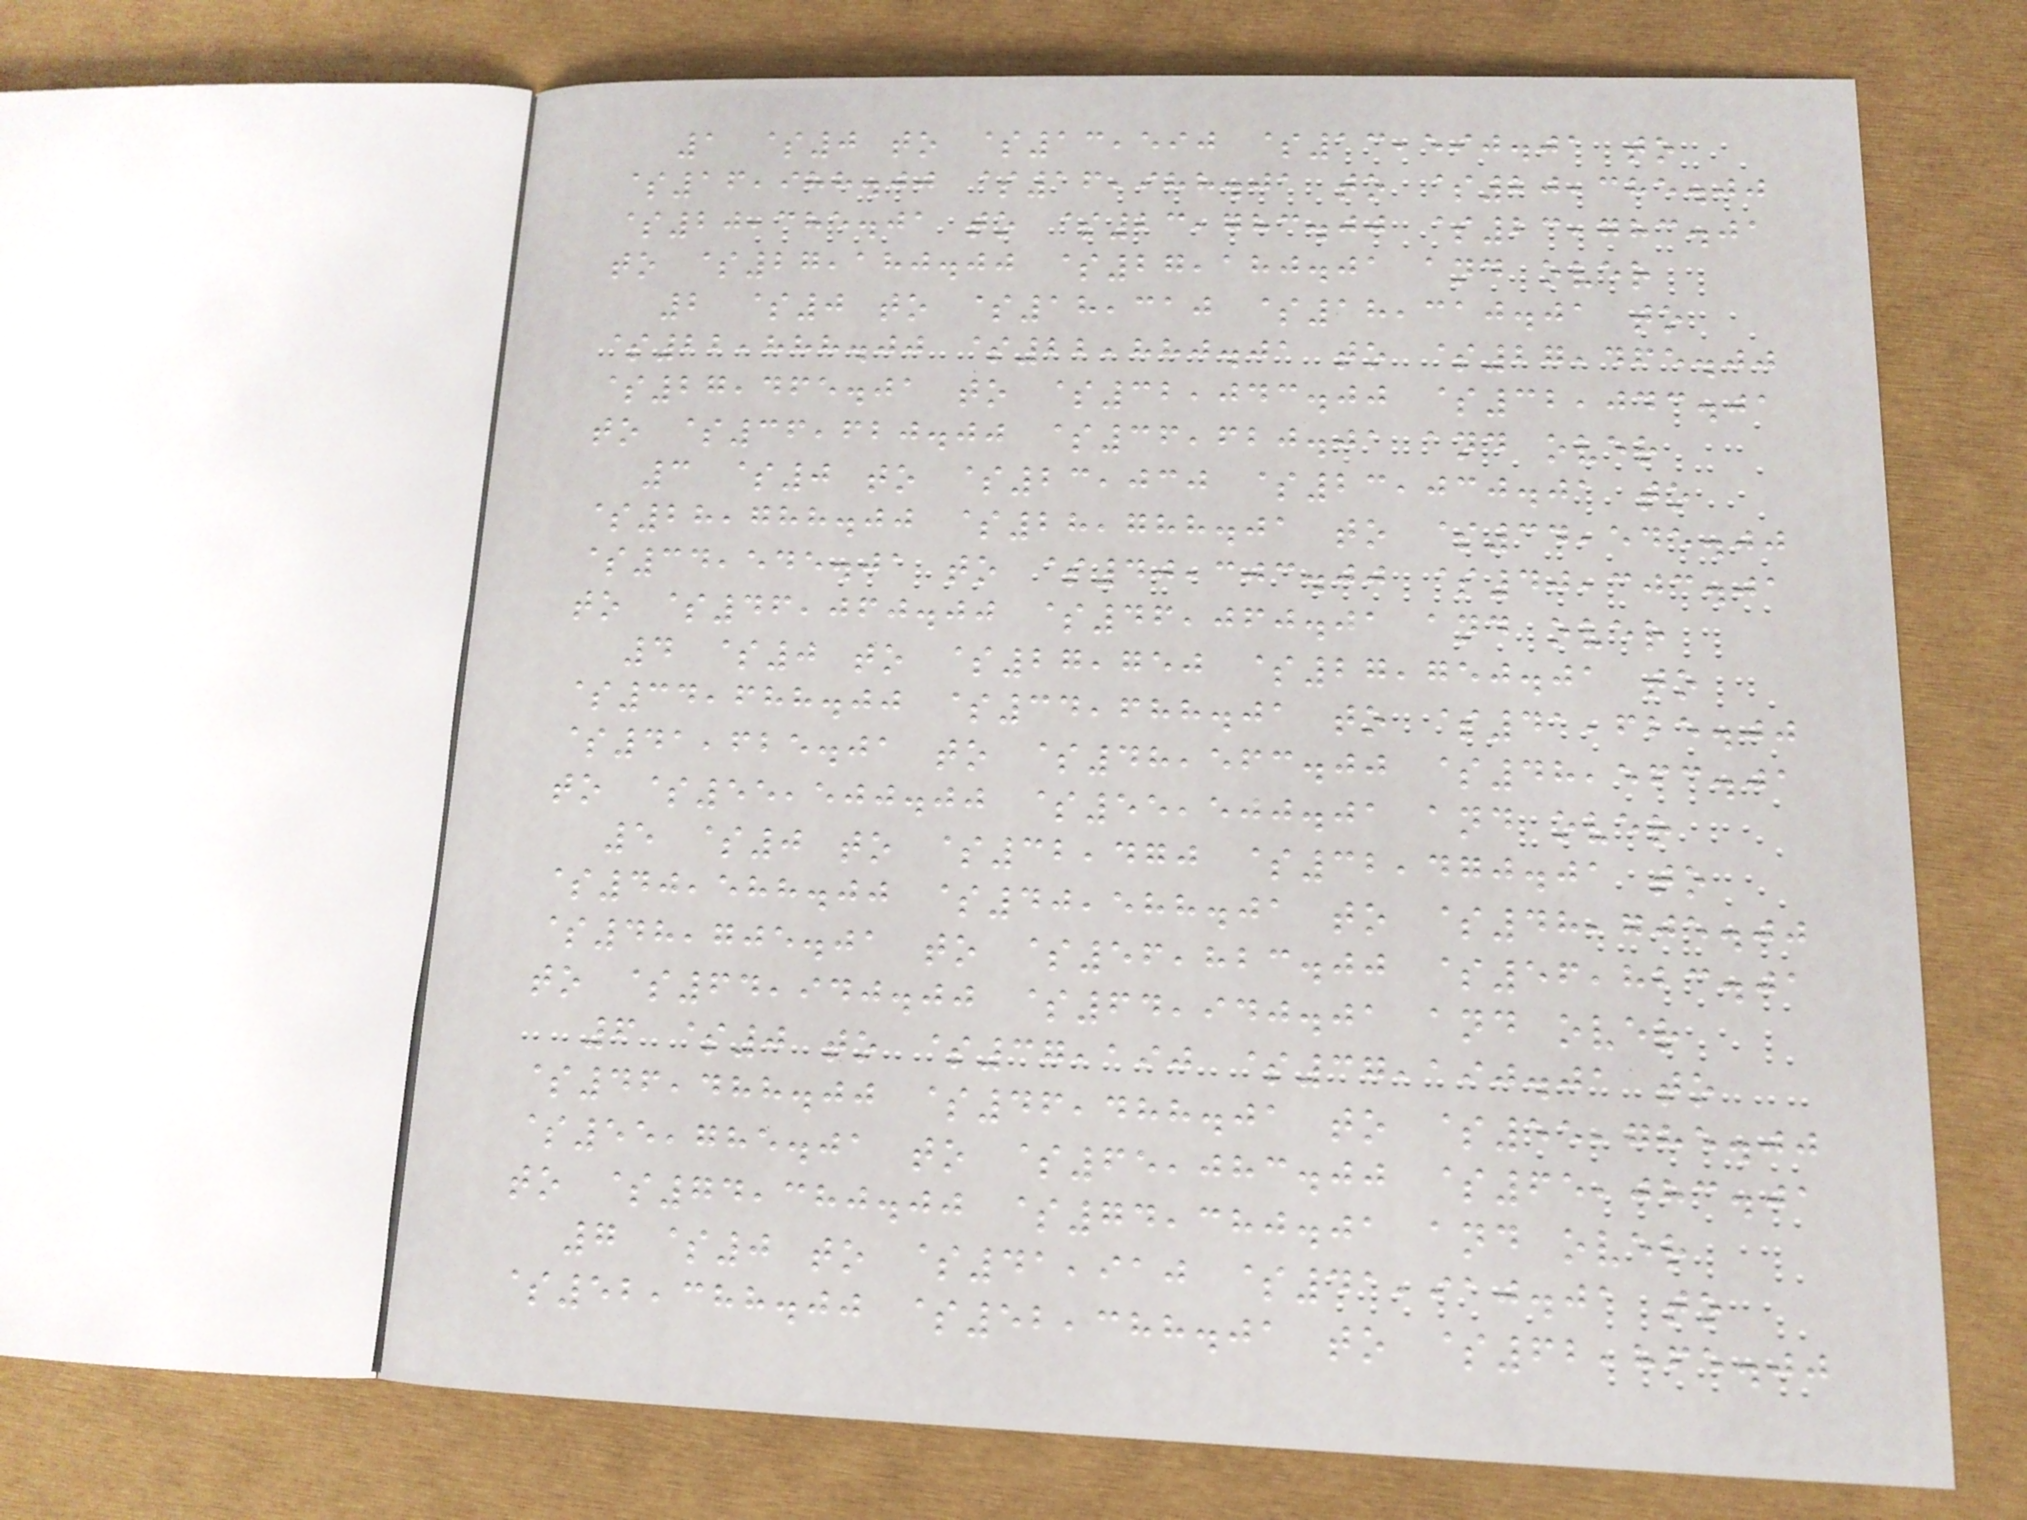1 $0 to $13,590 $13,590.01 to
$16,988.00 $16,988.01 to $20,385.00
$20,385.01 to $23,783.00 $23,783.01
to $27,180.00 $27,180.01 and over
2 $0 to $18,310 $18,310.01 to
$22,888.00 $22,880.01 to $27,465.00
$27,465.01 to $32,043.00 $32,043.01
to $36,620.00 $36,620.01 and over
3 $0 to $23,030 $23,030.01 to
$28,788.00 $28,788.01 to $34,545.00
$34,545.01 to $40,303.00 $40,303.01
to $46,060.00 $46,060.01 and over
4 $0 to $27,750 $27,750.01 to
$34,688.00 $34,688.01 to $41,625.00
$41,625.01 to $48,563.00 $48,563.01
to $55,500.00 $55,500.01 and over
5 $0 to $32,470 $32,470.01 to
$40,588.00 $40,588.01 to $48,705.00
$48,705.01 to $56,823.00 $56,823.01
to $64,940.00 $64,940.01 and over
6 $0 to $37,190 $37,190.01 to
$46,488.00 $46,488.01 to $55,785.00
$55,785.01 to $65,083.00 $65,083.01
to $74,380.00 $74,380.01 and over
7 $0 to $41,910 $41,910.01 to
$52,388.00 $52,388.01 to $62,865.00
